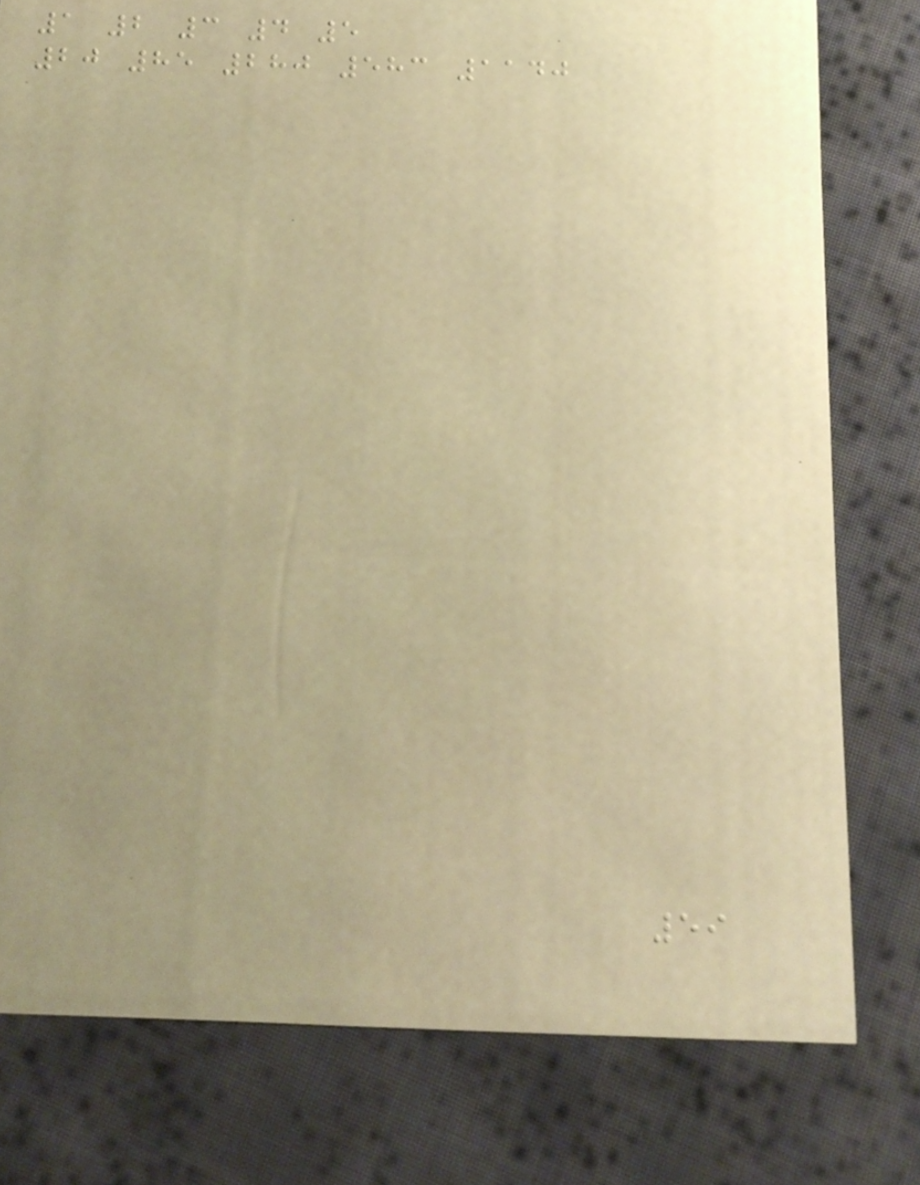1 2 3 4 5
20 85 280 583 1140
59
